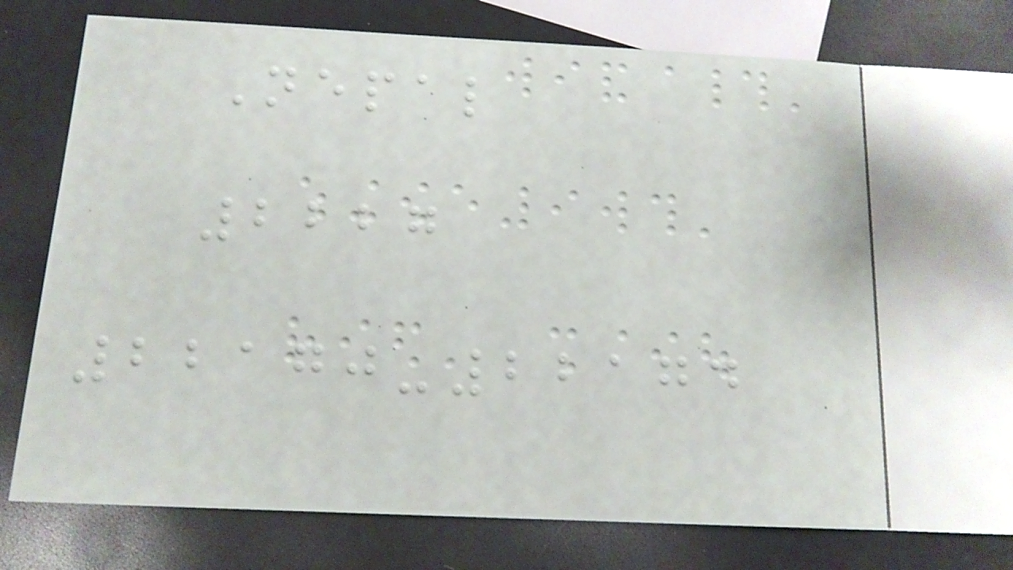Nepal
2227
22170-22174
